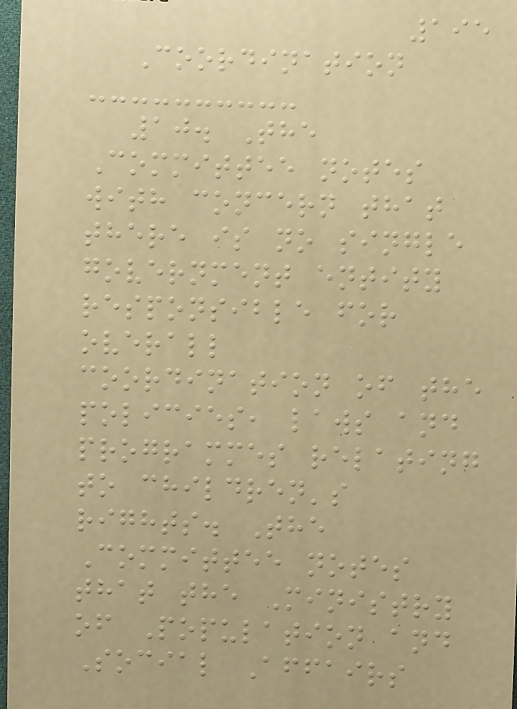195
Coordination
10. The
Committee notes
with concern that
there is no single
government entity
responsible for
overall
coordination of the
policies, laws and
programmes relating
to children's
rights. The
Committee notes
that the Ministry
of Population and
Social Affairs
